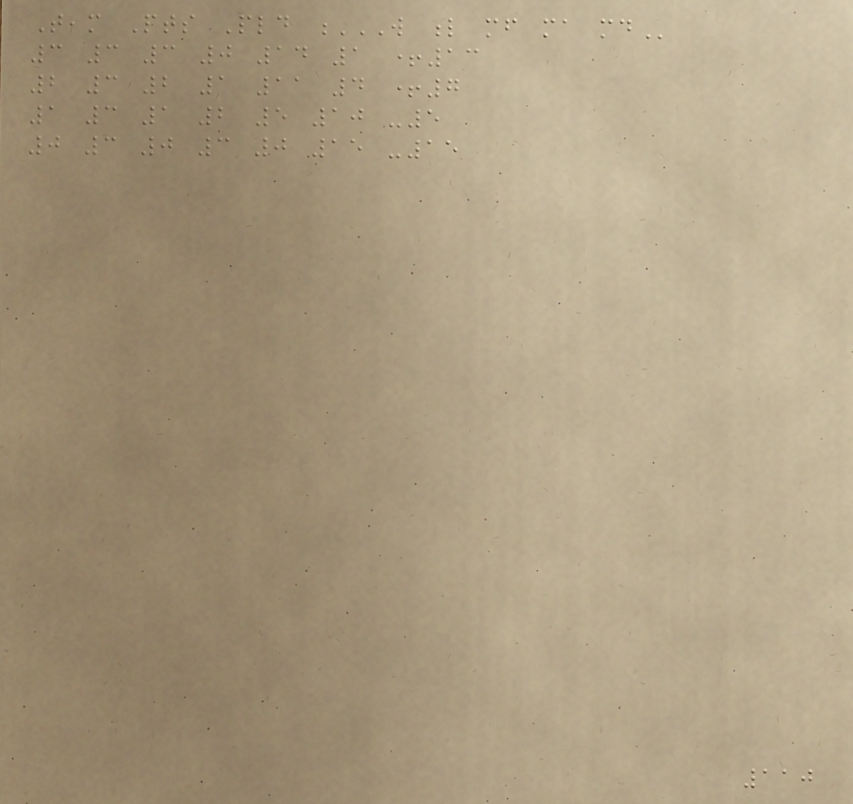Team Pts Pld W L MF MA MD
3 3 3 0 14 1 +13
2 3 2 1 11 4 +7
1 3 1 2 5 10 -5
0 3 0 3 0 15 -15
110
